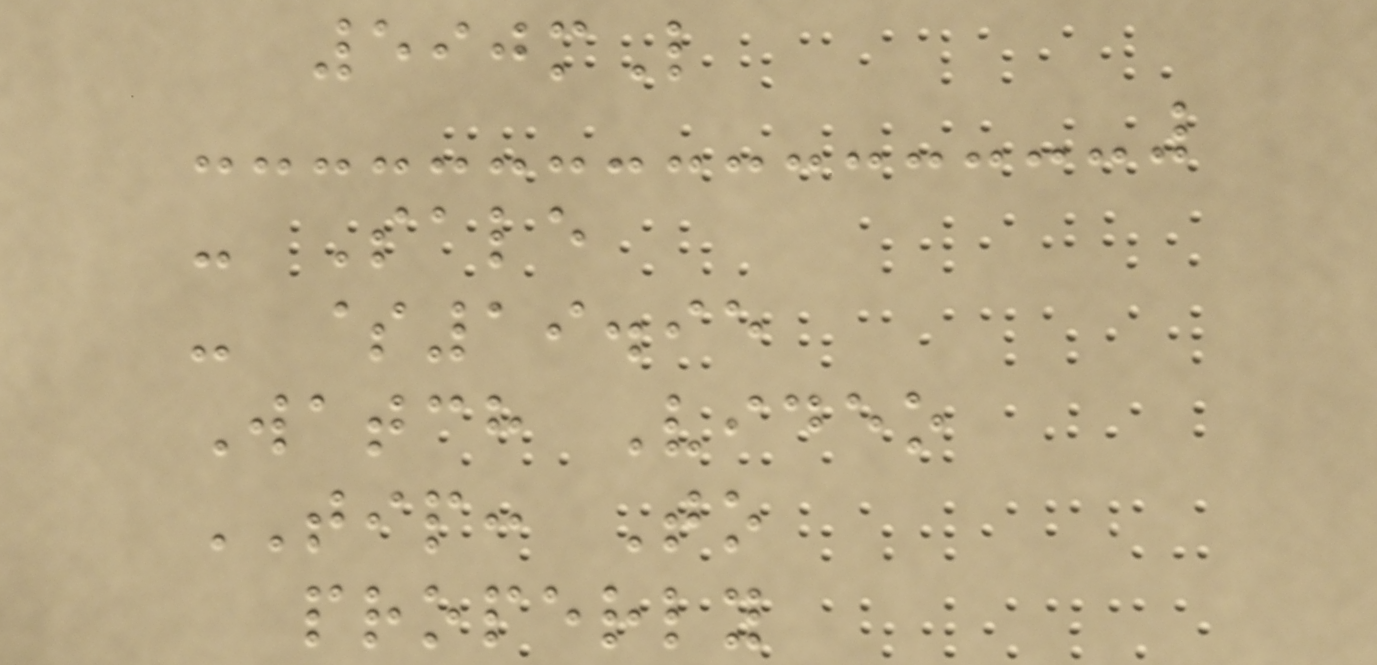590mL
- Sale
- $19.95
Watch Video
TIP: To
properly
